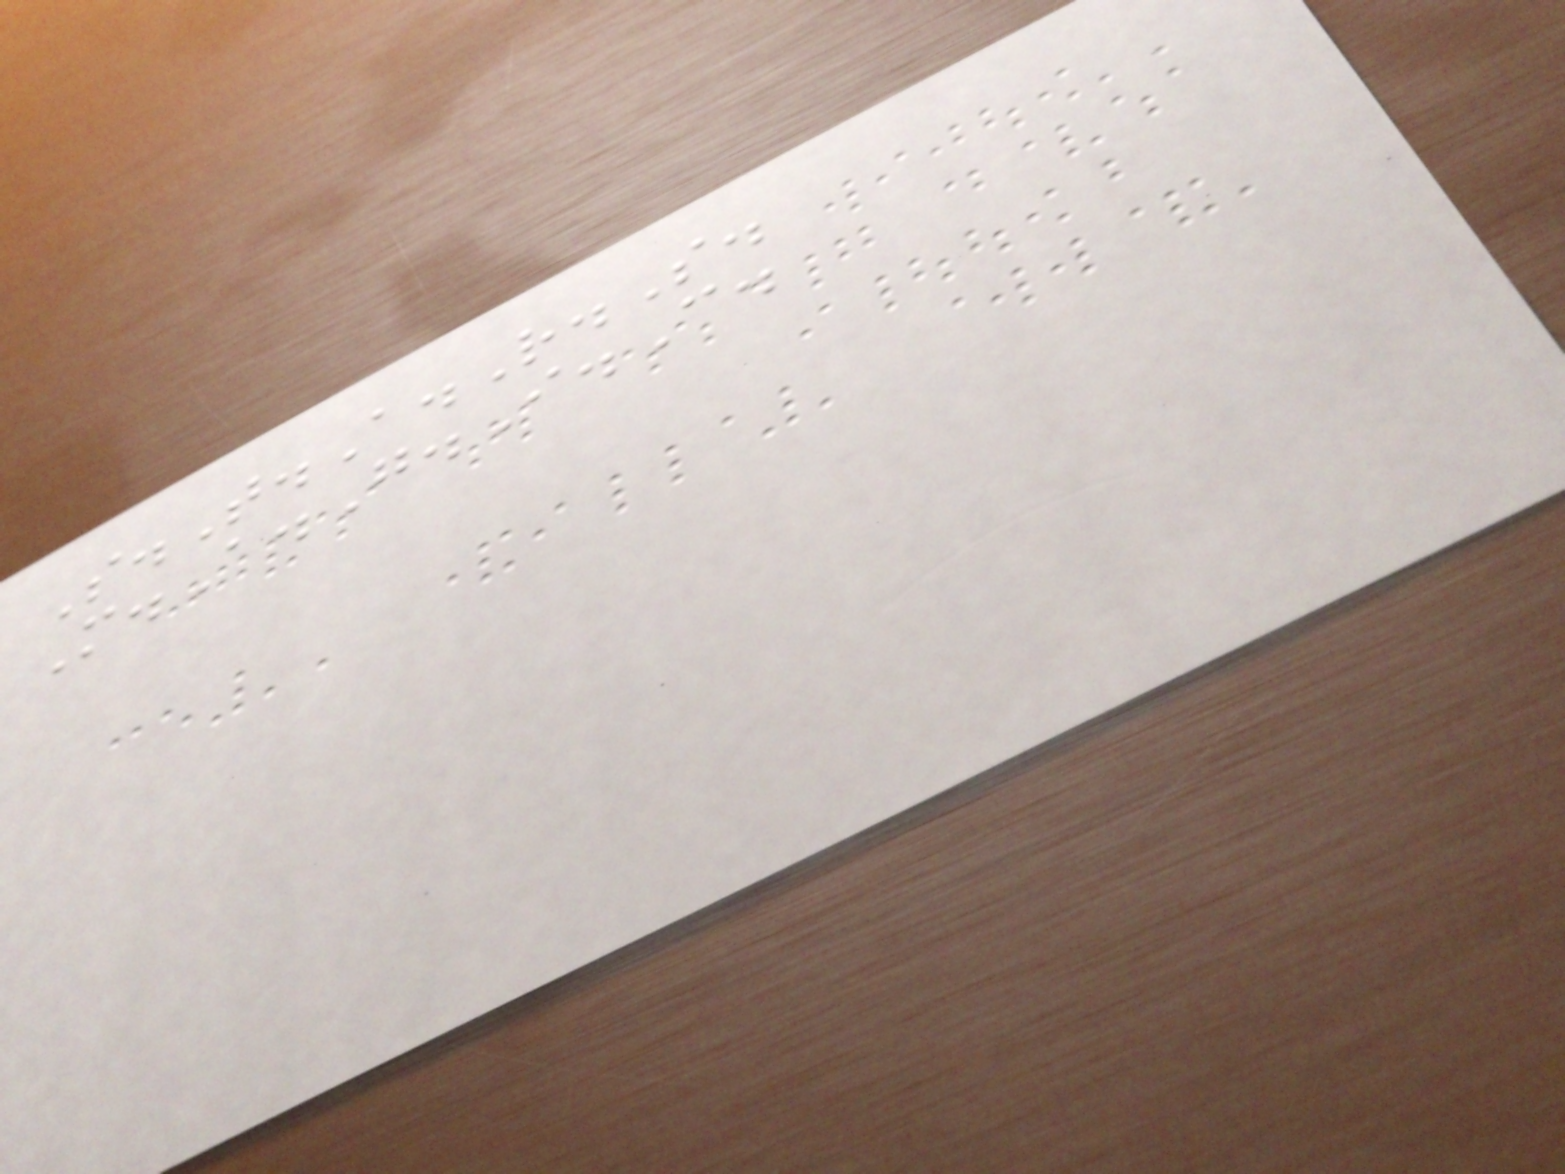S.T.A.R.S.
M.A.G.I.C.
